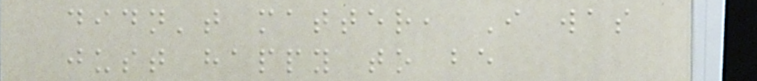didn't matter, I was
just happy to be
